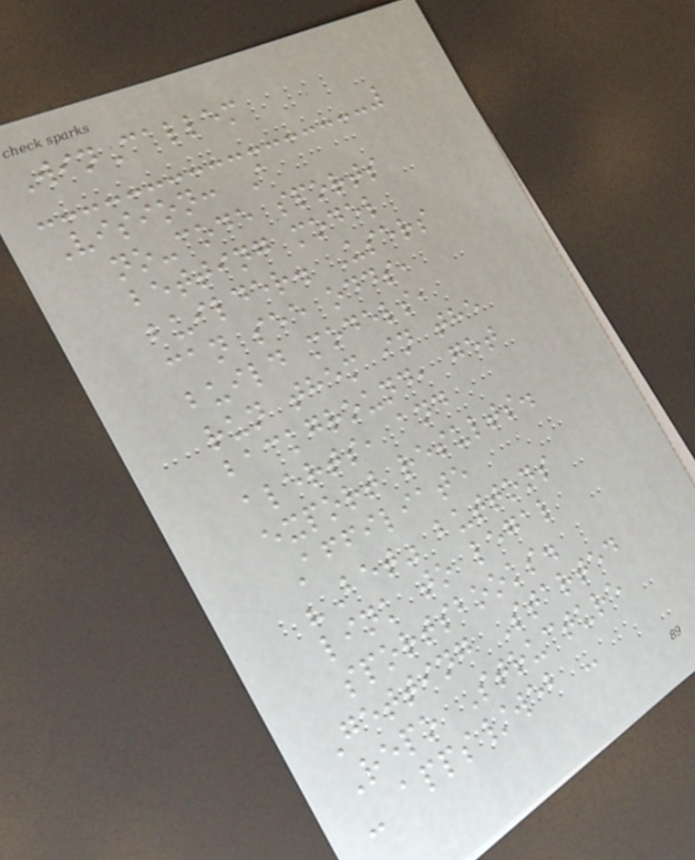WinCallem
Vision: A
no-code sports
betting model
builder. Users
can see odds,
build models,
run them in the
background, get
alerts, and
export results.
Affiliate
"Bet" buttons
link to legal
sportsbooks.
Getting Started
Repo Structure
- apps/web -
